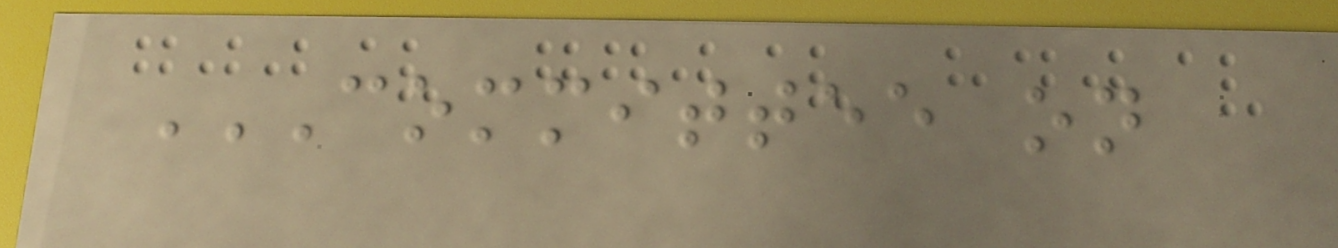COMMITTEE ON
